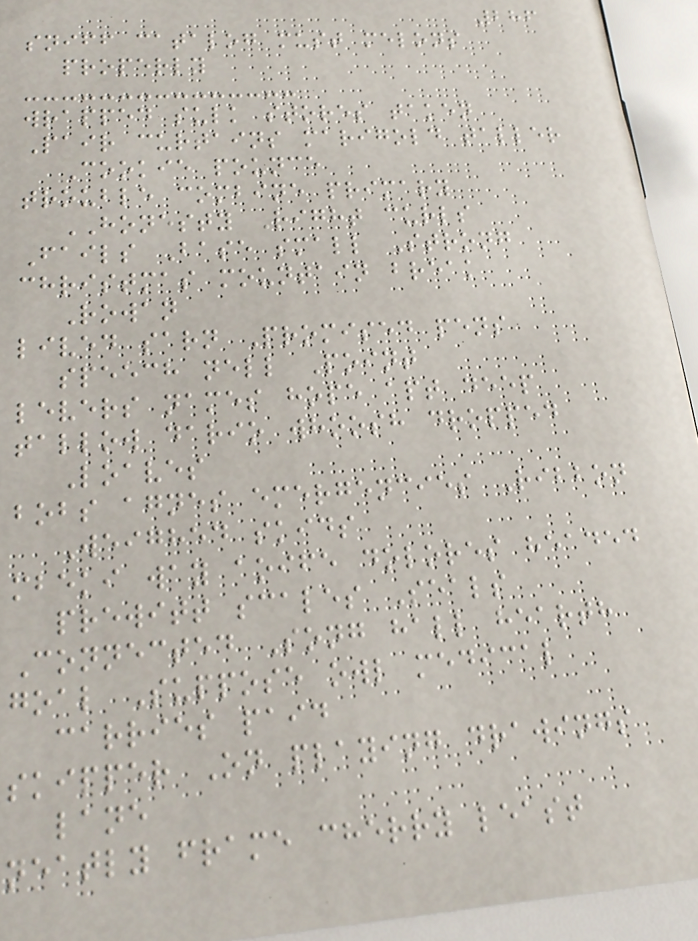286
sniff catalog must melons
properly
wrapped sulk stores taken
Pair curtains marigold taller
Cookie pounce
trouble combine primary
HONESTY Right curls
Fails Base small Strong
christmas mountain break
Rowan
lived sarn Promised pens
speech nell Point
levers names hope apt deep
tallow dario whoosh dropped
Loaves
bobs agnes emergencies Ribbon
Weighed skids
mbeki way aoife dolores headed
prewitt scales Seals
Connected Song hall hearth
goal Suppose owl medical
carries paid
skipper On playing drawings
lane
neatly frame cherry least
